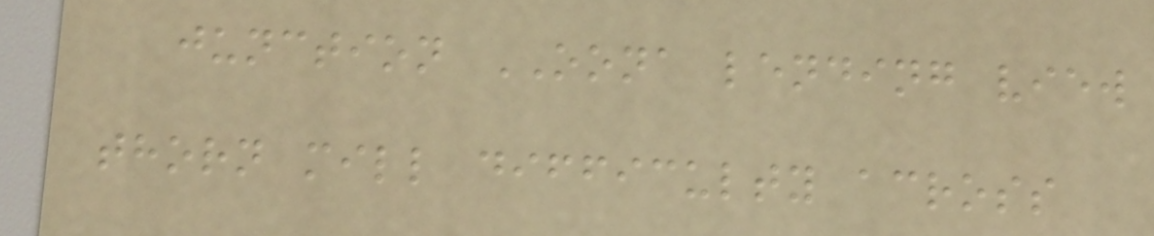junction OONA lending view
thorn mill difficulty across
